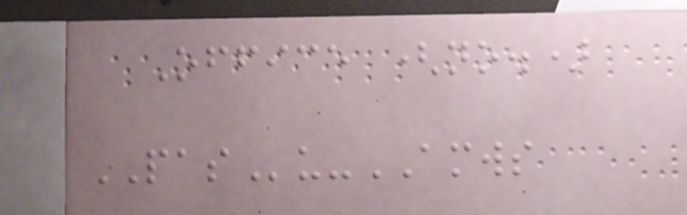Office (no.)
PASu-AMWS
